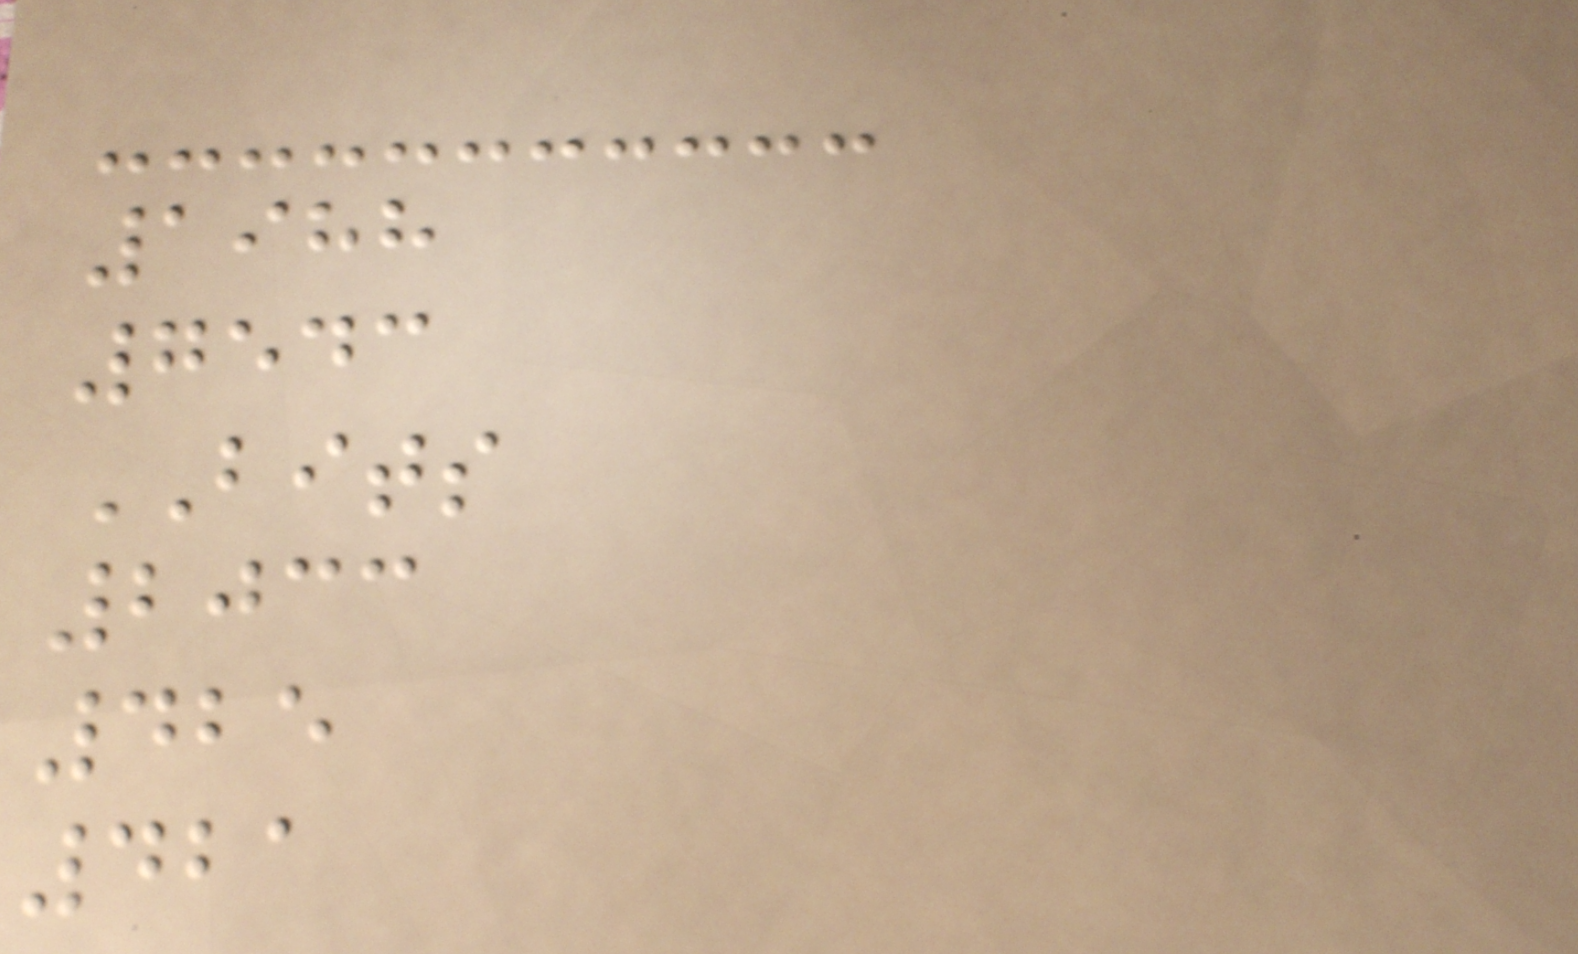1988
7543
BITS
2033
425
421
